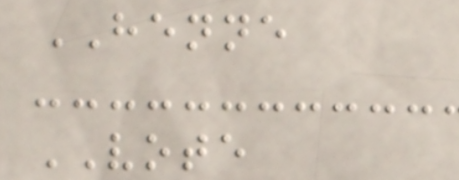HENNE
VOTE
